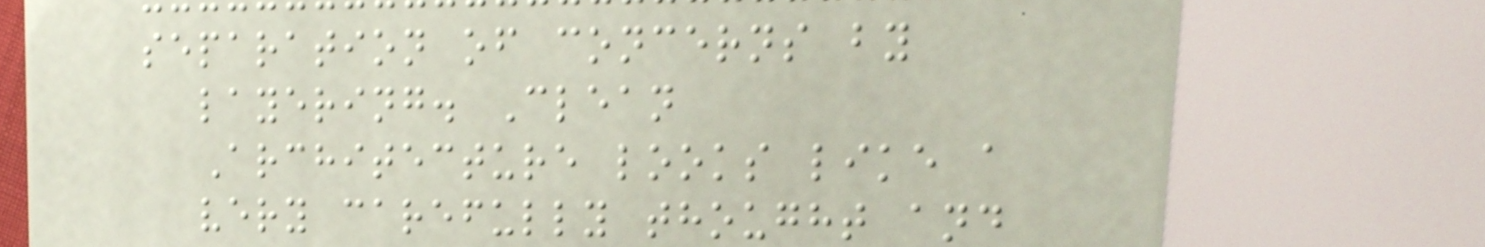separation of concerns by
layering. Clean
Architecture looks like a
very carefully thought and
